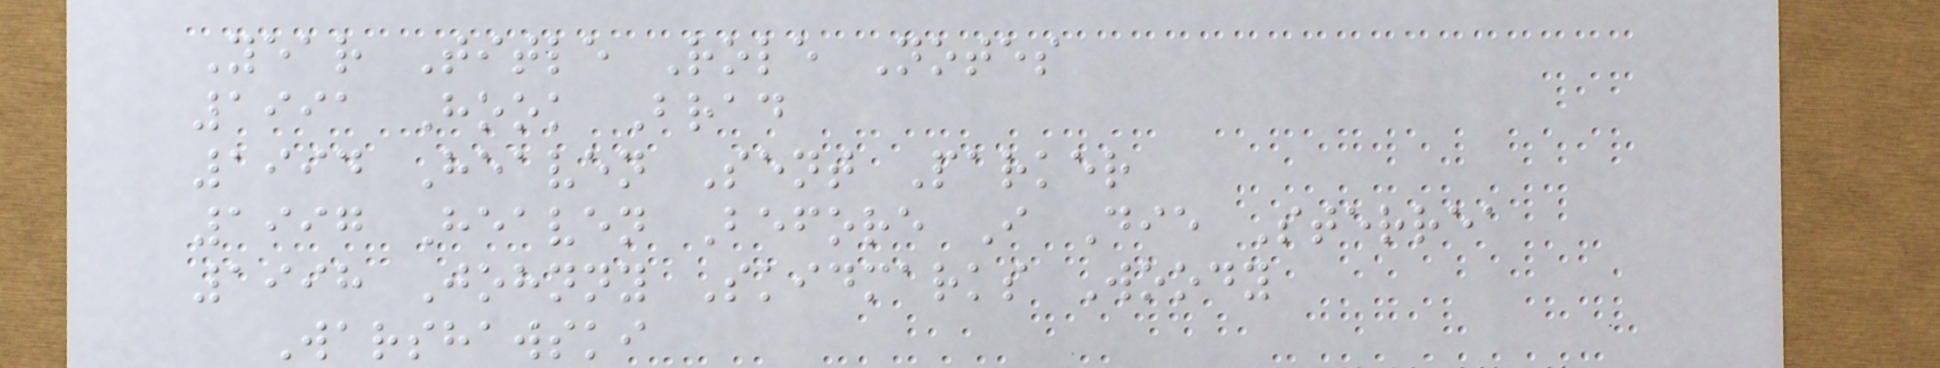Year Title Role Notes
1991 Hook Brad
1994 Heaven Sent Parker
1997 Heaven Before I Die Sterrea
1998 Johnny Skidmarks Woody
Warshawski
